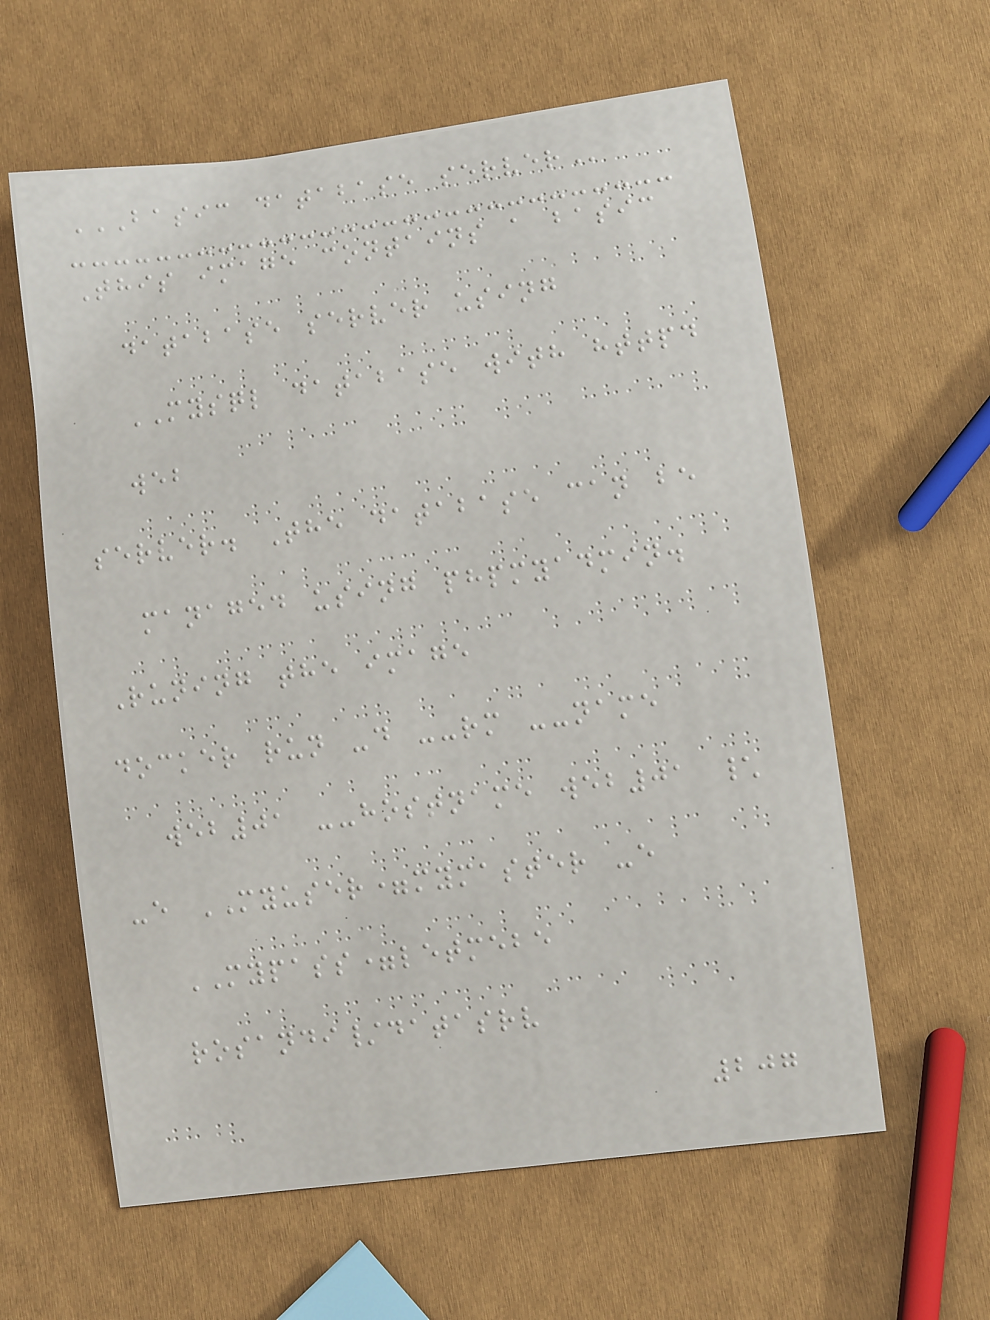BASIC DATABASE SERVER
This image contains a basic
database server using
MYSQL database with httpd
web
server. The database can be
managed using phpmyadmin.
Runing the image
docker run -d --rm --name
web01 --hostname web01 \
-e MYUSER=mymaster -e
MYPASS=letmebe
rosandi/datasrv
207
